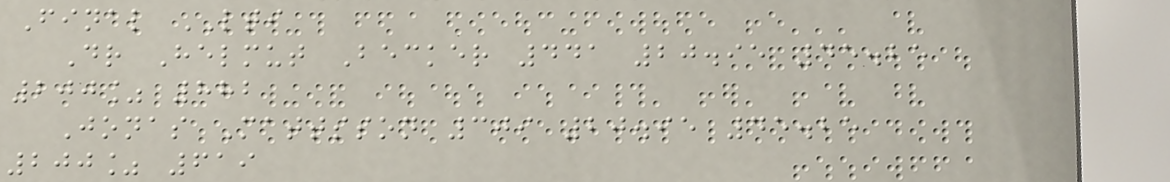Final LTI
Dr Helmut Becker 441 20.95 45.25
200% 882
Jonas Mattsson 309 20.95 45.25
200% 619
